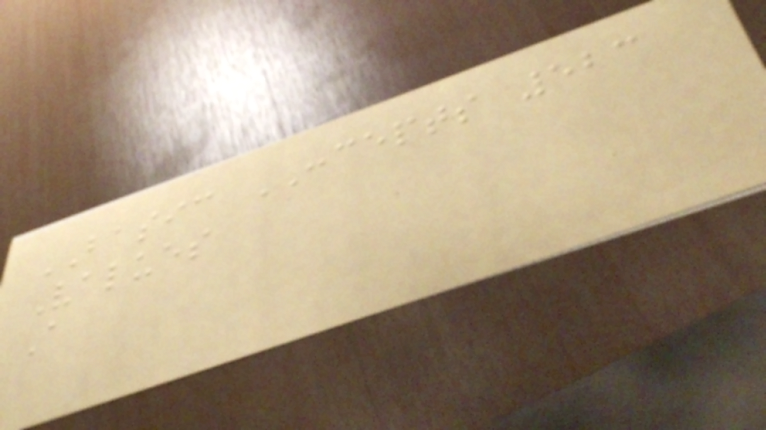BASIC CONCEPTS 523
Values
A
